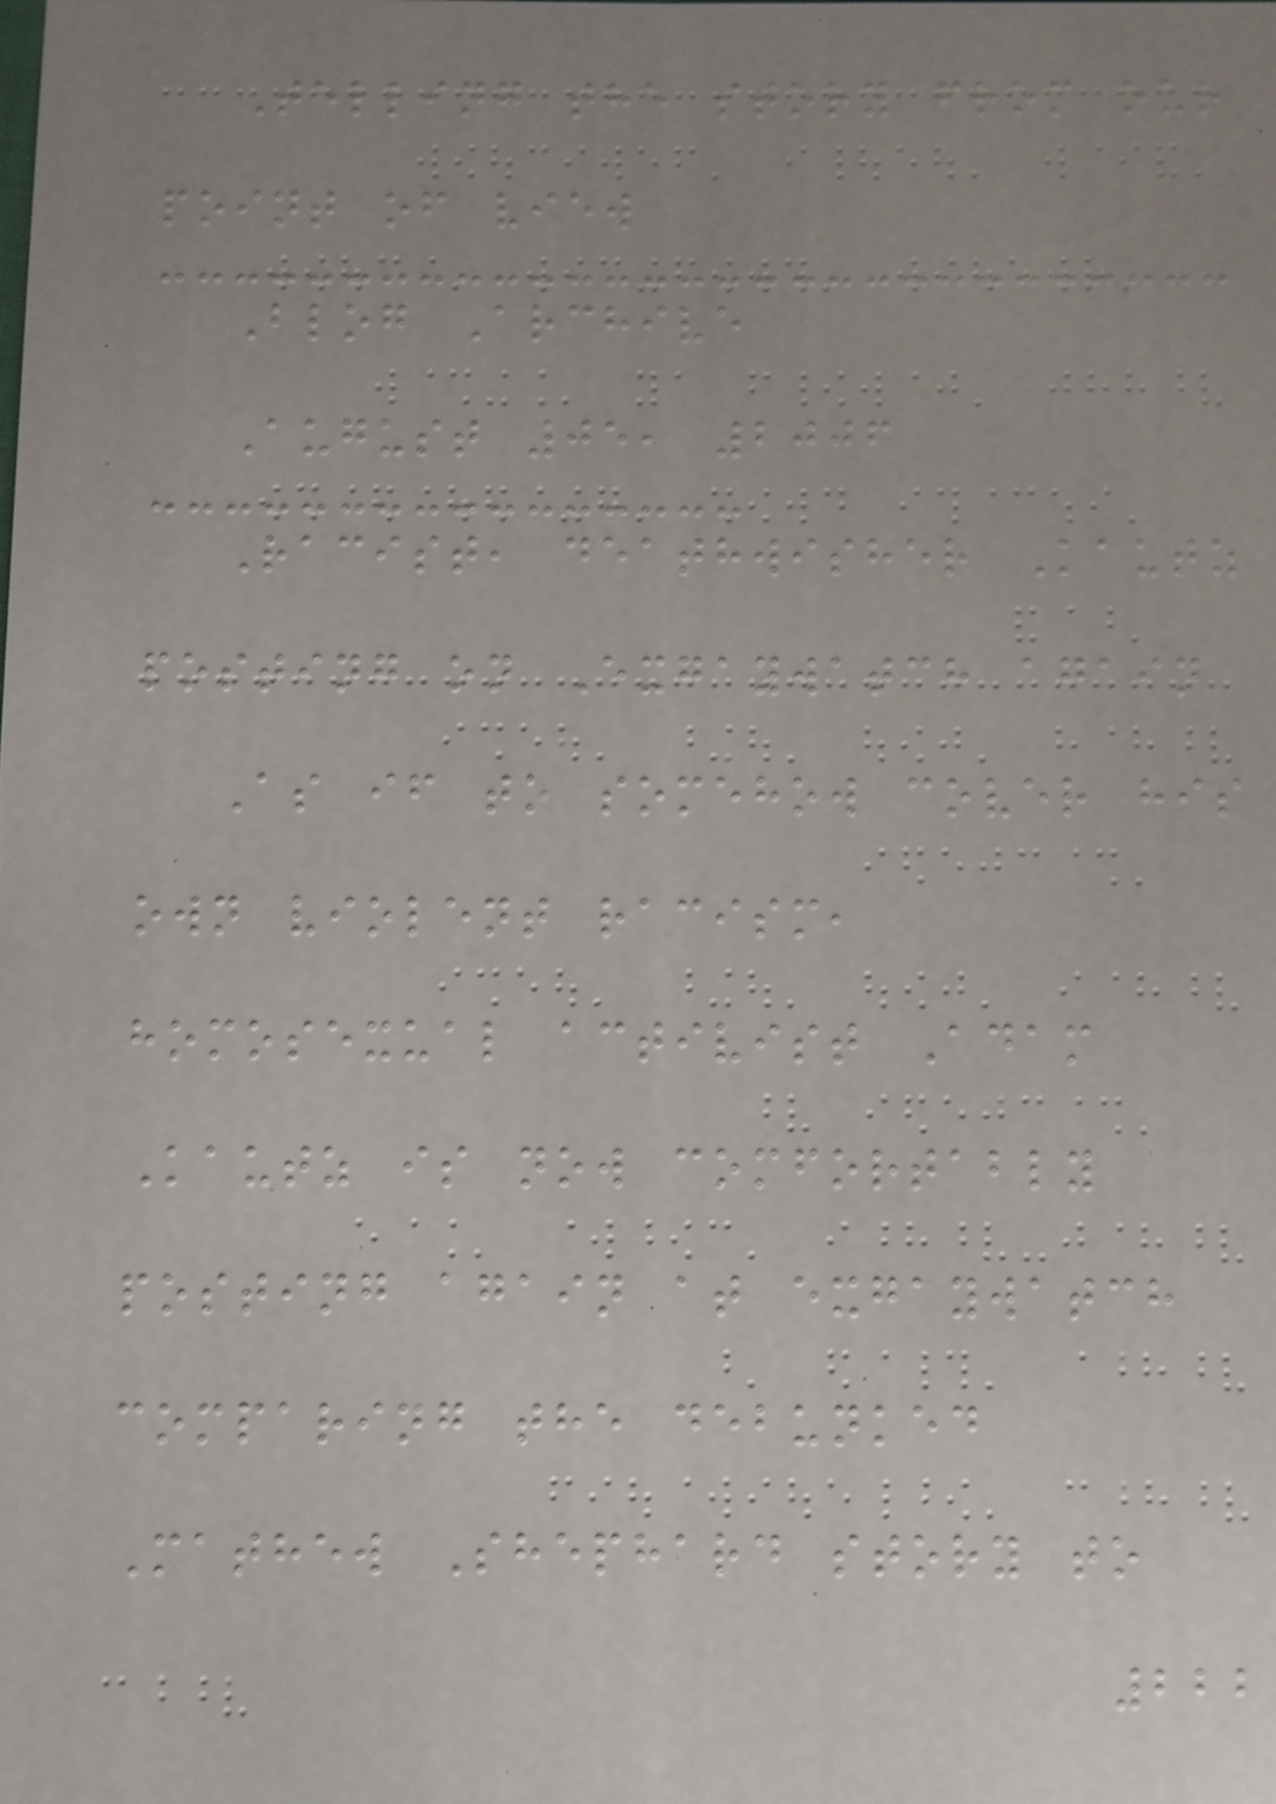Telling the story from our
point of view
Blog Archive
August 05, 2006
Racist, deathwisher Kautz
posting on Exgaywatch again
As if to somehow cover his
own violent racism,
homosexual activist Adam
Kautz is now comfortably
posting again at exgaywatch
comparing the debunked
Mathew Shephard story to
222
